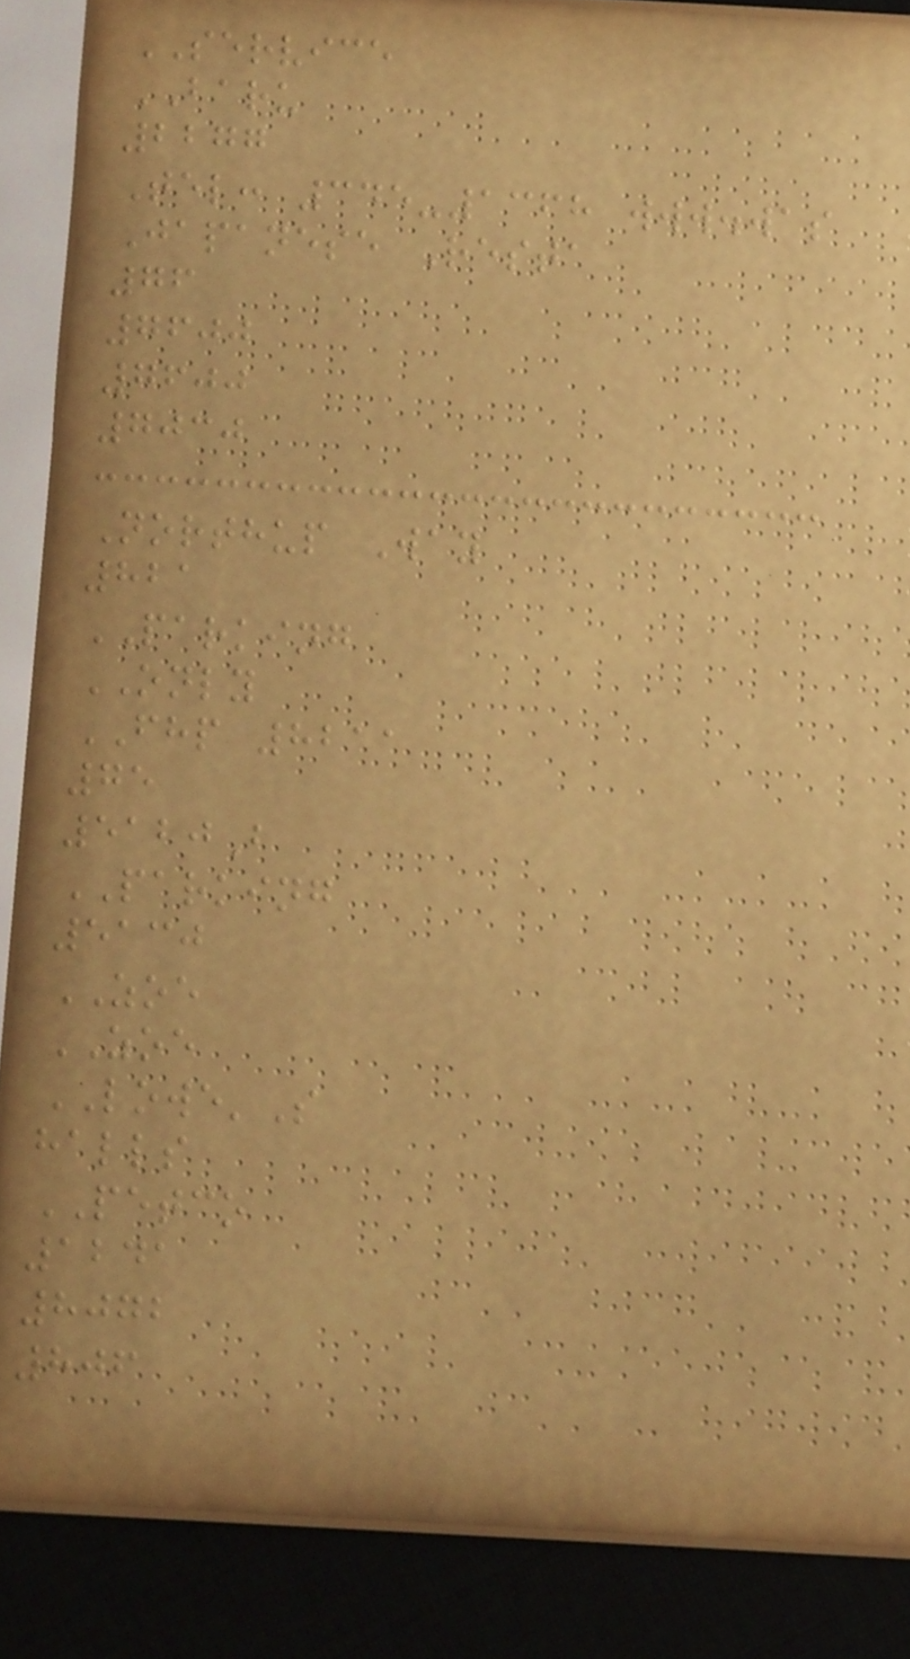SERVICE
BARU
2277
Tel: 345-1368 www.was
Japanese Resta
76
7600
7600
7030
Northup Way
821
PARKING
ONLY
FHP 8211
75
5120B
PARKING
5130
ZOE
ZOE
LOWE'S
halls
PETCO
1241
8072
806
